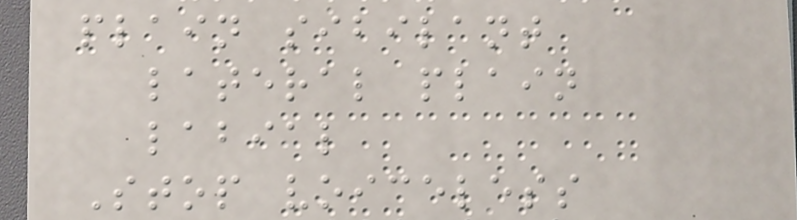plain sibilant
lateral plain
labial
Stop voiceless
